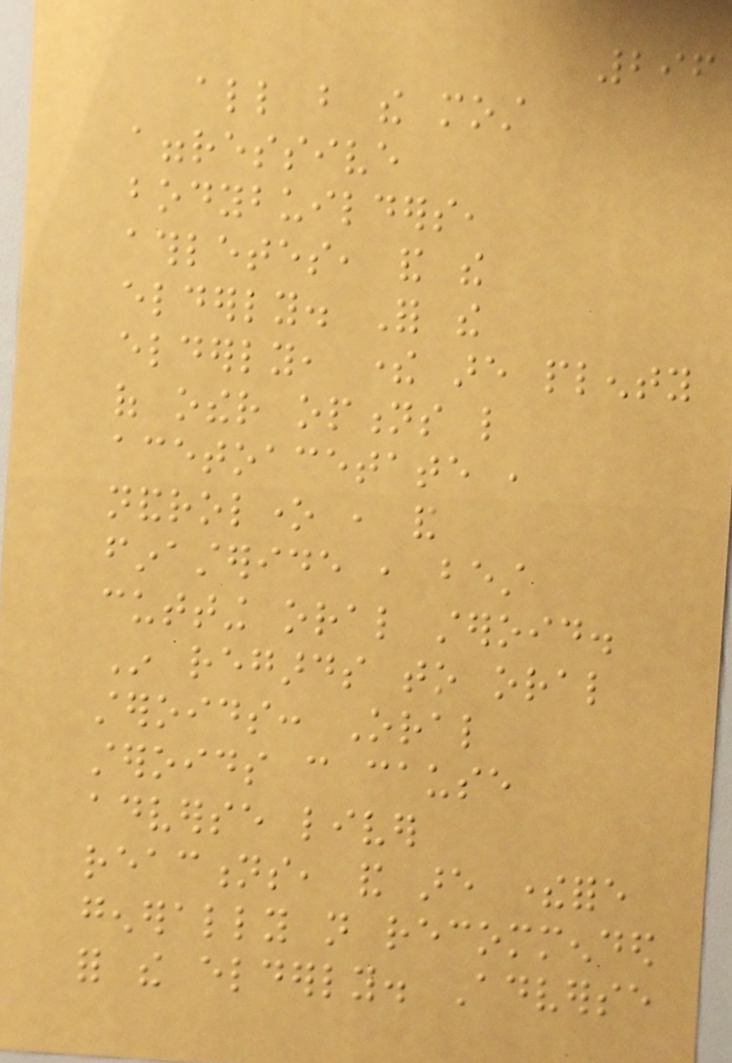296
all but the most
aggressive
bodybuilders,
athletes, and the
elderly. For the
elderly, there are plenty
of other options like
acetoacetate ,
nandrolone , and
finasteride , best
cutting oral steroid.
In regards to oral
steroids: Oral
steroids can cause
adverse liver
reactions, and are therefore
generally not recommended
for the elderly. Adverse
